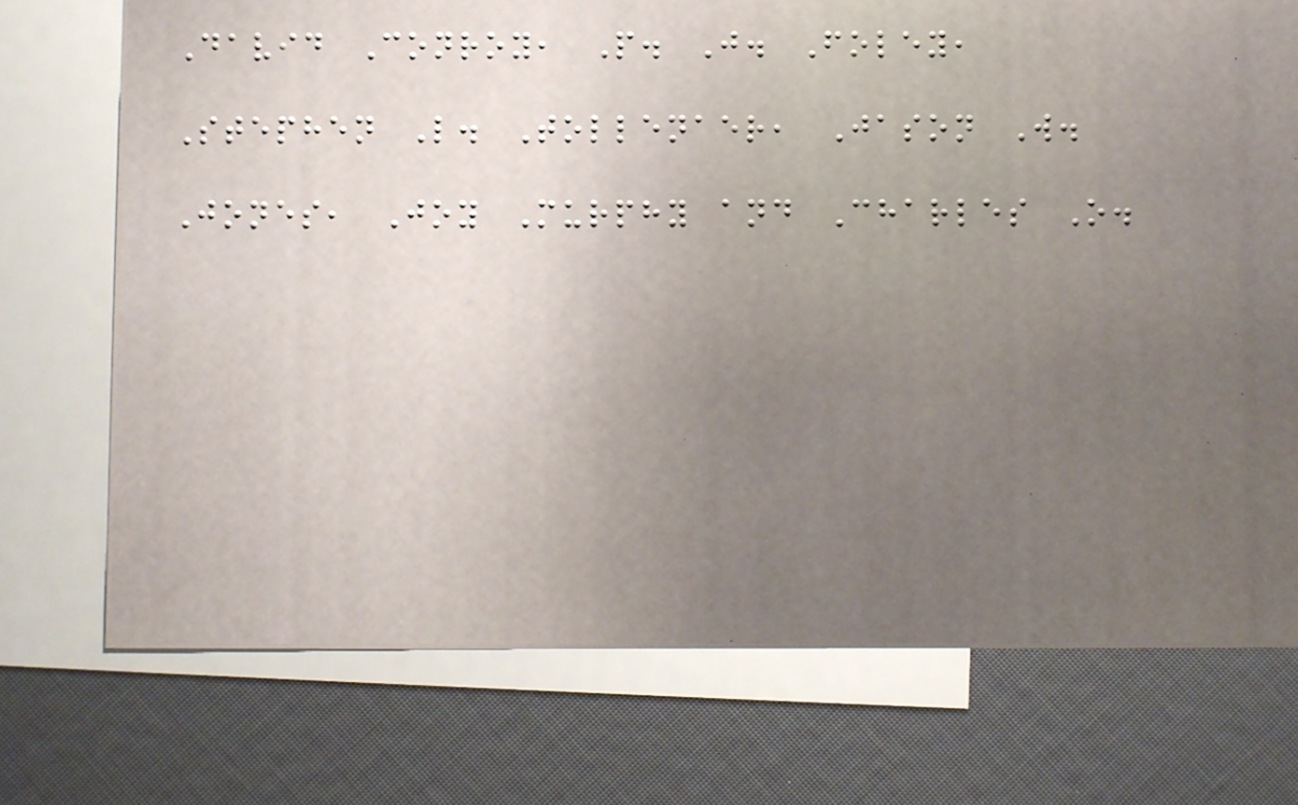David Conroy, P. J. Foley,
Stephen L. Tollenaer, Jason W.
Jones, Joy Murphy and Charles O.
